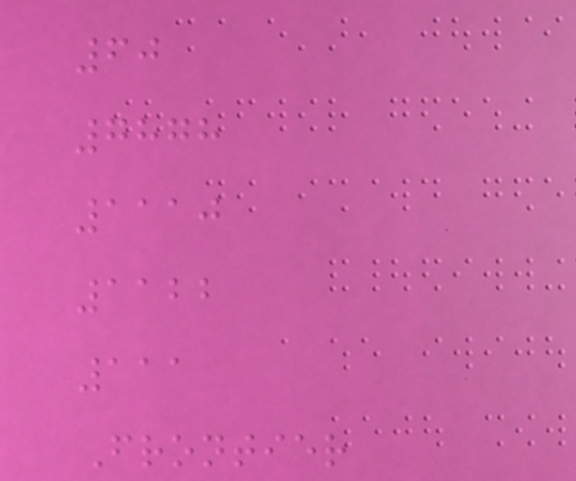60
7878
1110
1122
111
Frontier
